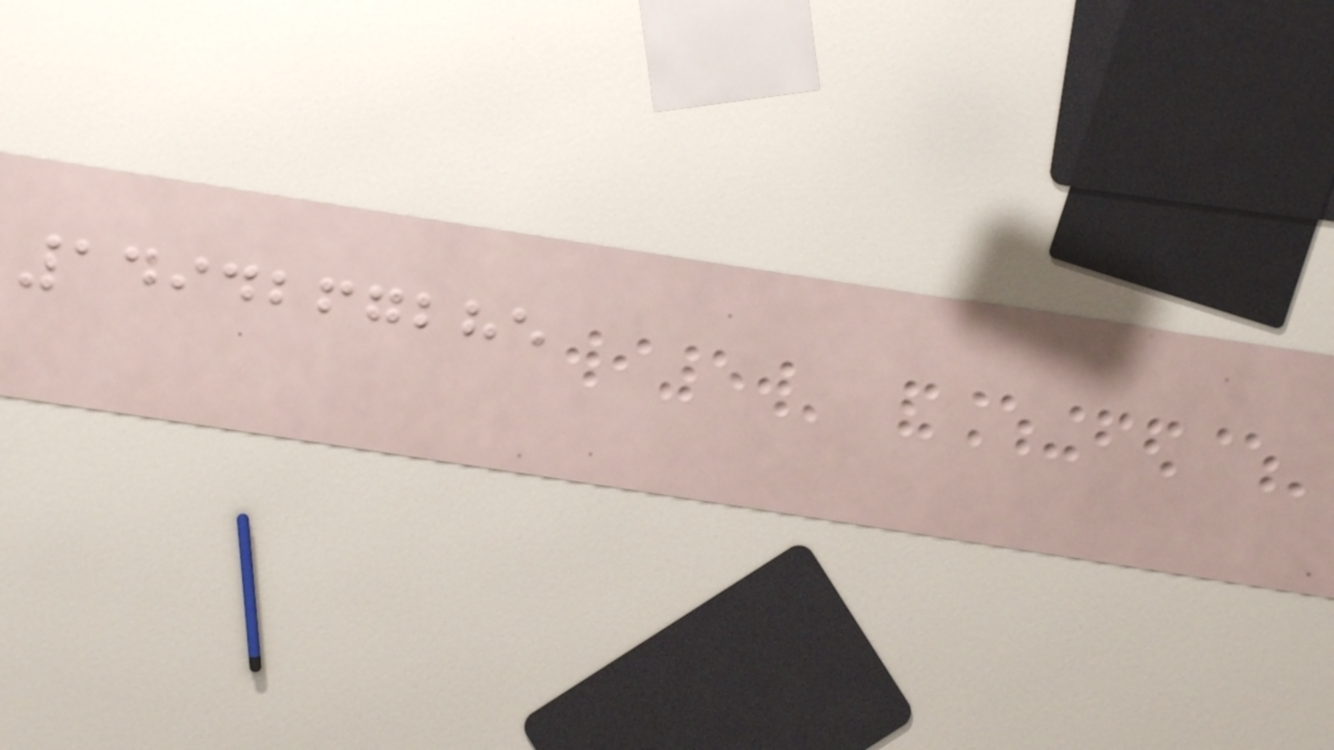1494267285
